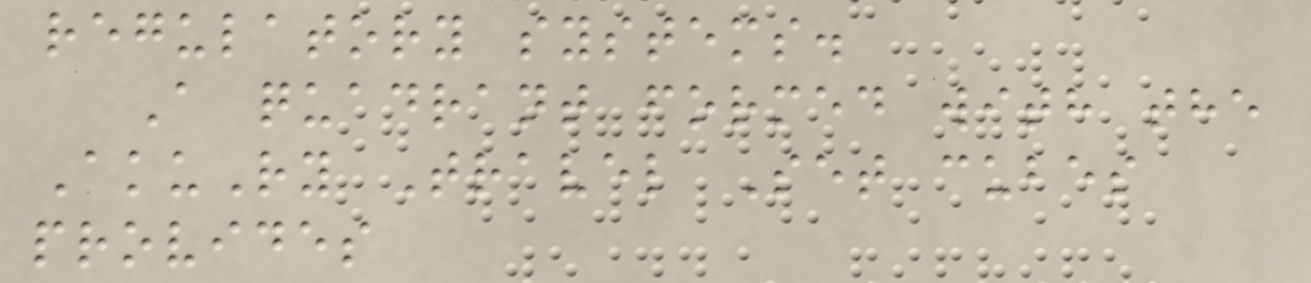regulatory systems.
A quadrant formed with the
AkuRy Travel Set cubes
provides
